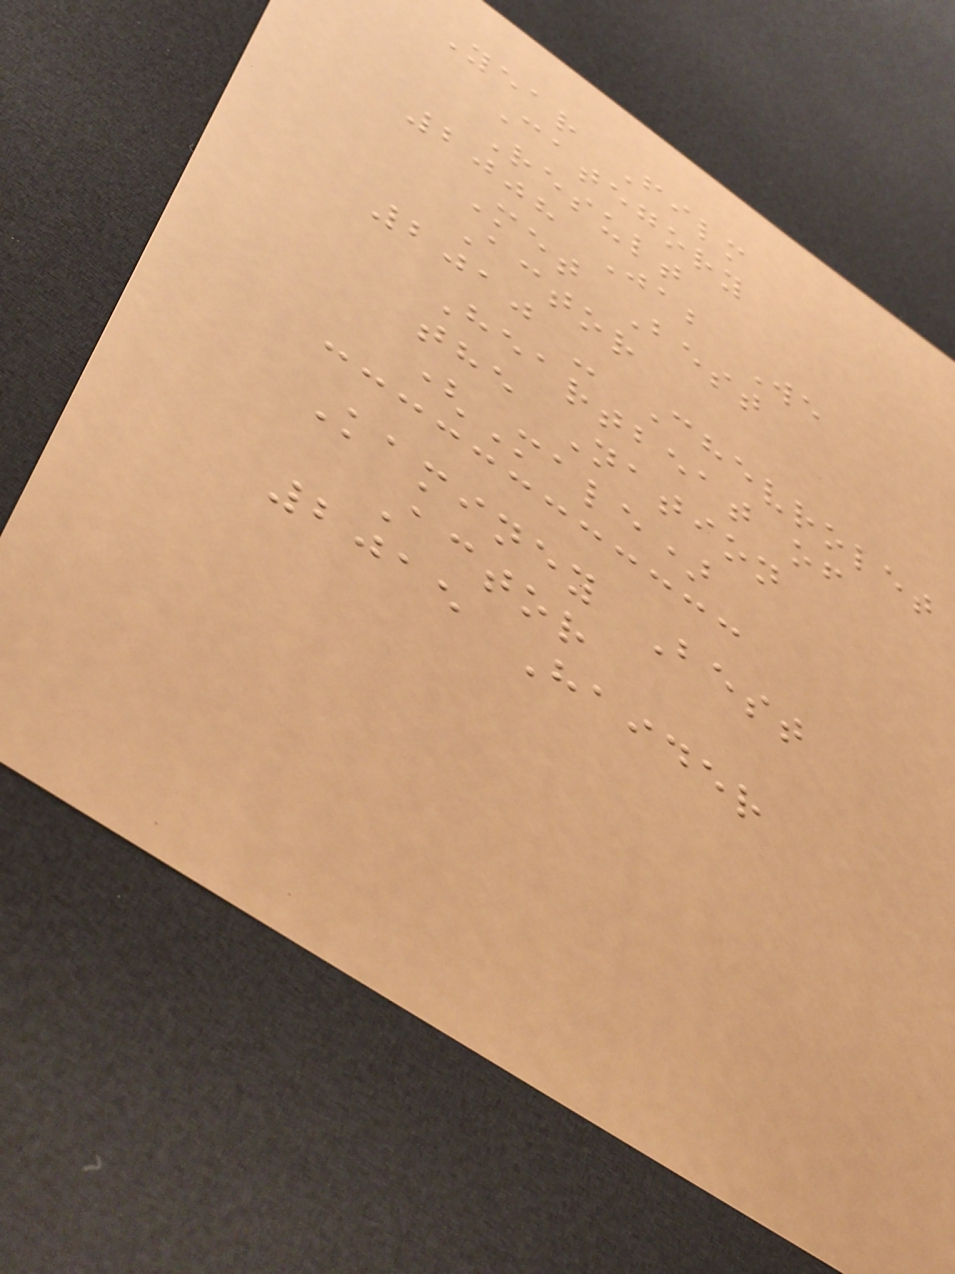Year Film
Category
Result
2008 Jab We
Met Best
Actor
2010 - Chevrolet
Heartbeat of
the Nation
(Male)
Kaminey Best
Actor
2015 Haider
